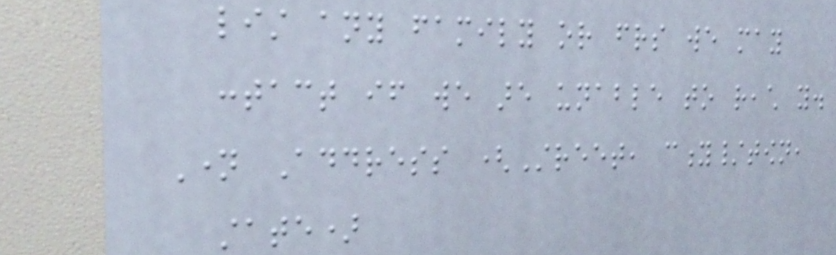list any family or friends we may
contact if we are unable to reach you.
Name Address (Street, city/town,
state)
